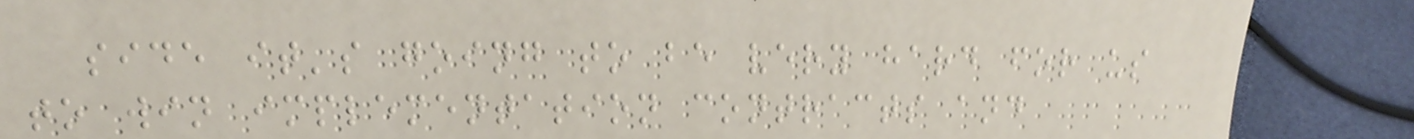side it's going to be very hard for us
to win implementation contracts and
